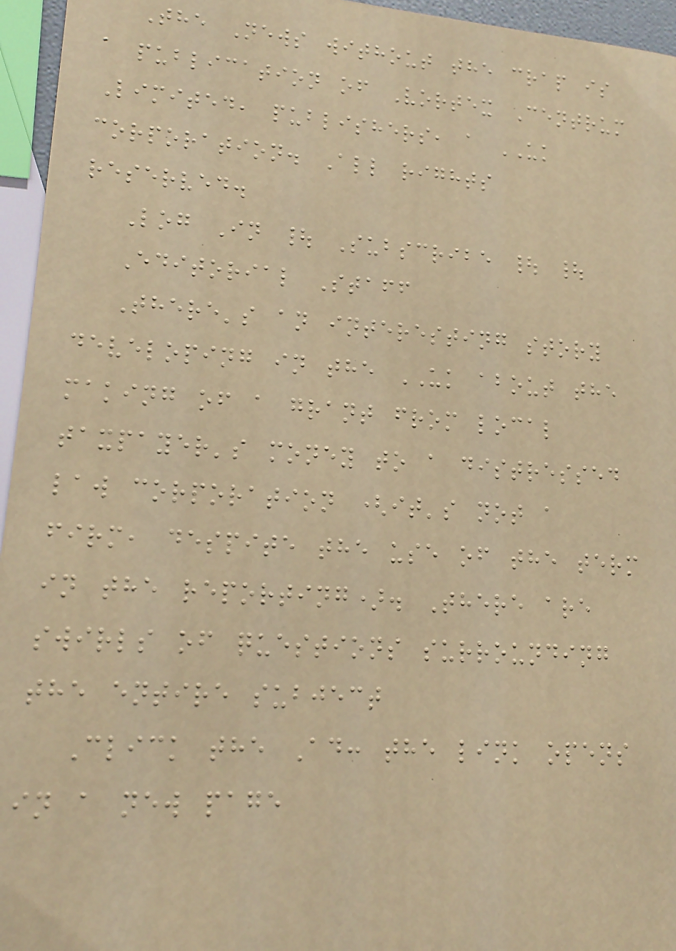The News without the crap is
a publication of Vortex Centrum
Limited, publishers, a UK
corporation. All rights
reserved.
Log In | Subscribe | |
Editorial Staff
There's an interesting story
developing in the UK about the
making of a grant from local
taxpayer's money to a distressed
law corporation (it's not a
firm, despite the use of the term
in the reporting). There are
swirls of questions surrounding
the entire subject
Click the Ad: the link opens
in a new page
